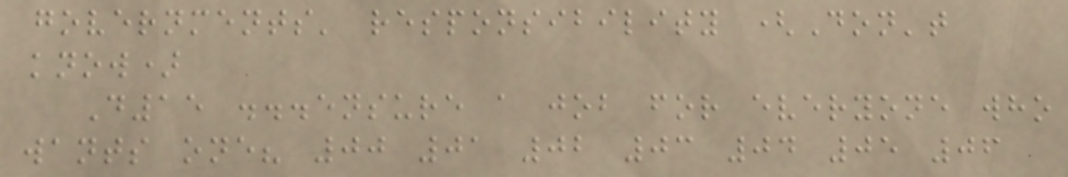governments' responsibility (Don't
know)
D15 ...ensure a job for everyone who
wants one? 00 01 02 03 04 05 06
